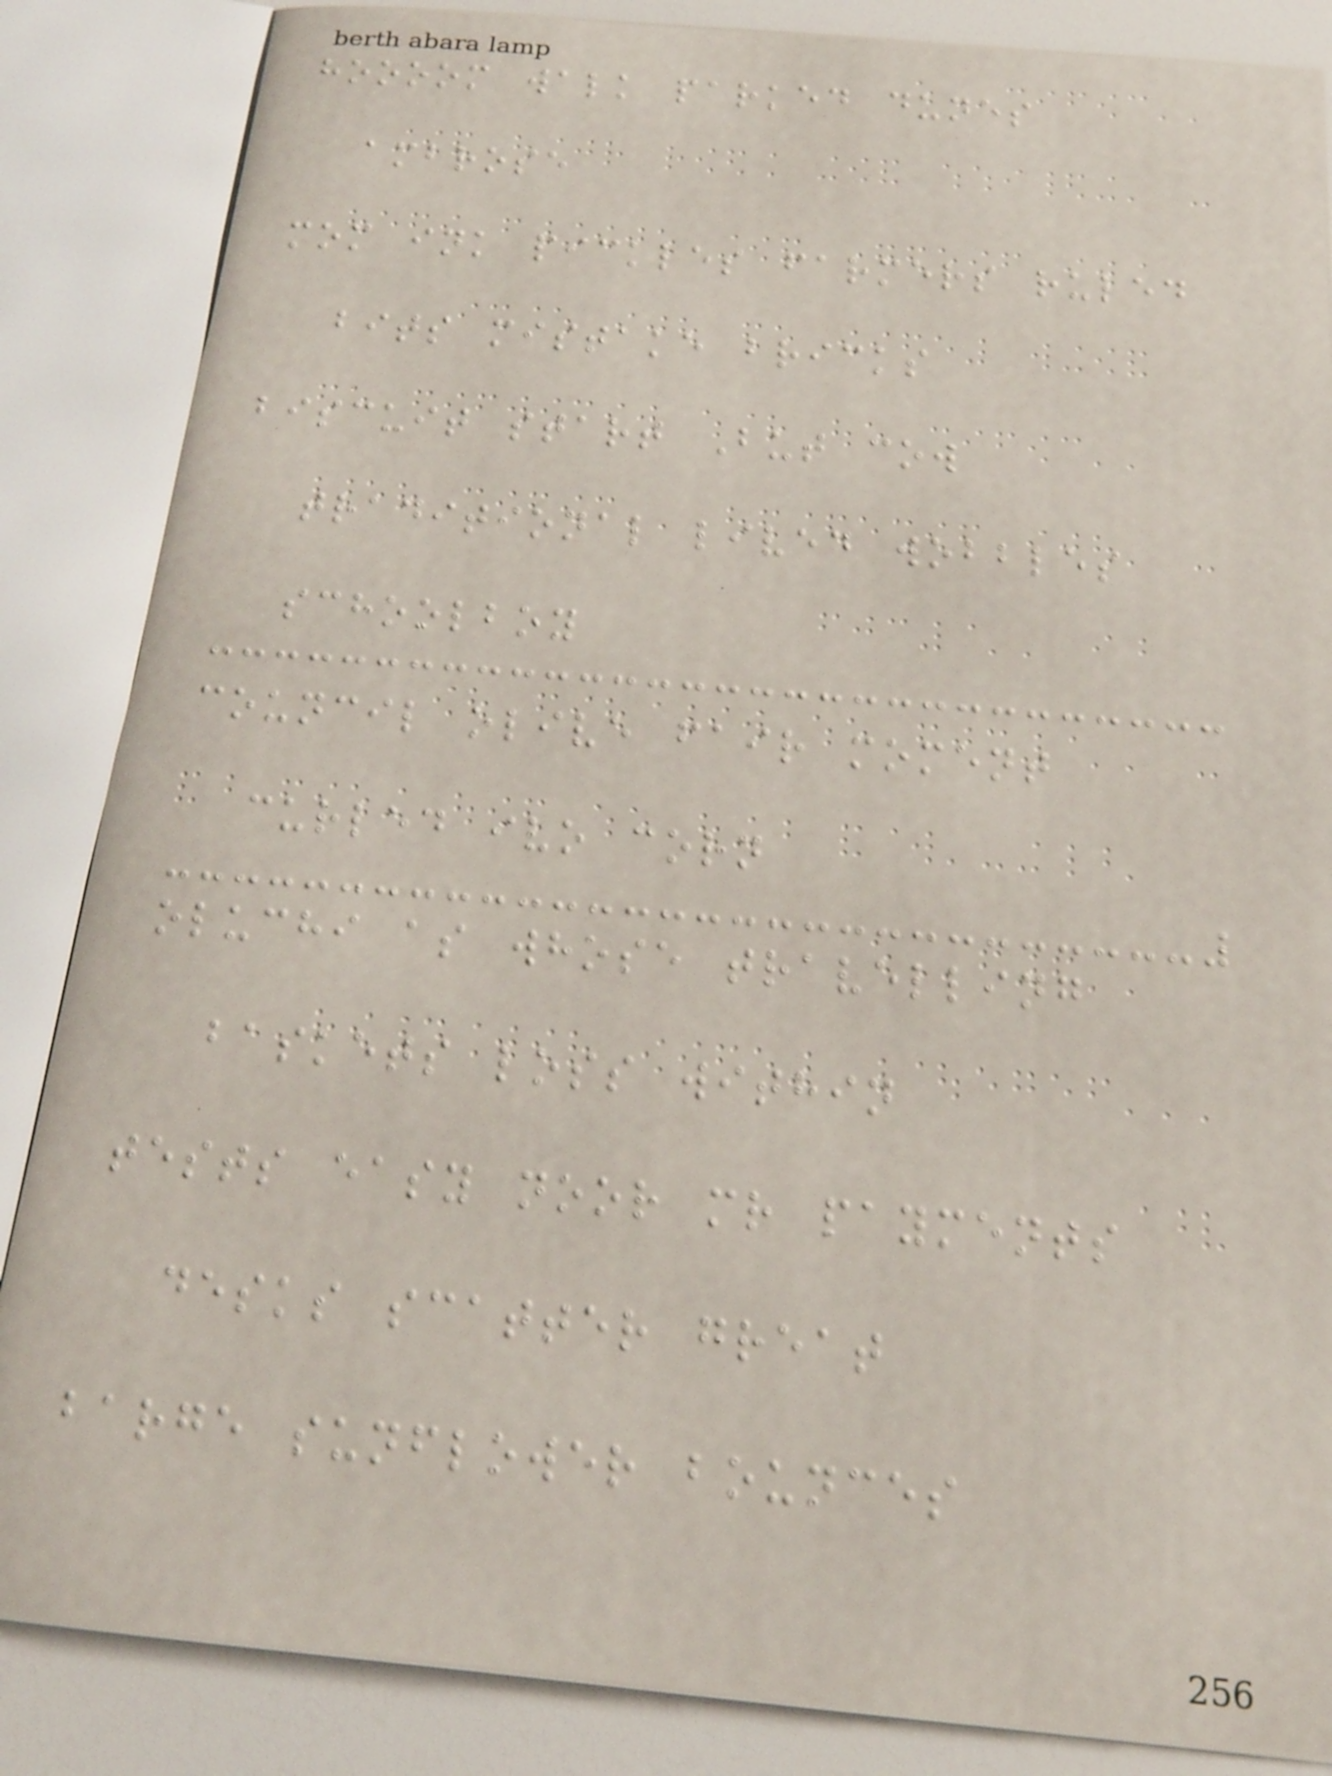hoooom walk parked dunes
ambrose
mom ink pickles farmers ruled
bits mistake bricks
biscuit start But cow
traditional lived wobbles
schoolboy
council olive fair moment
curled ivo corn
oluchi as whose travelling
baskets loss within
tests easy noor mr payments
desks scatter great
barge sunflower bounces
